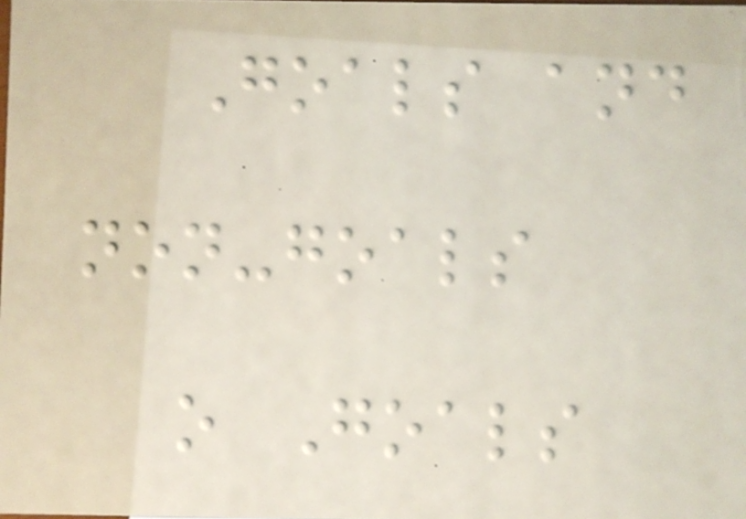Goals and
non-goals
o Goals
